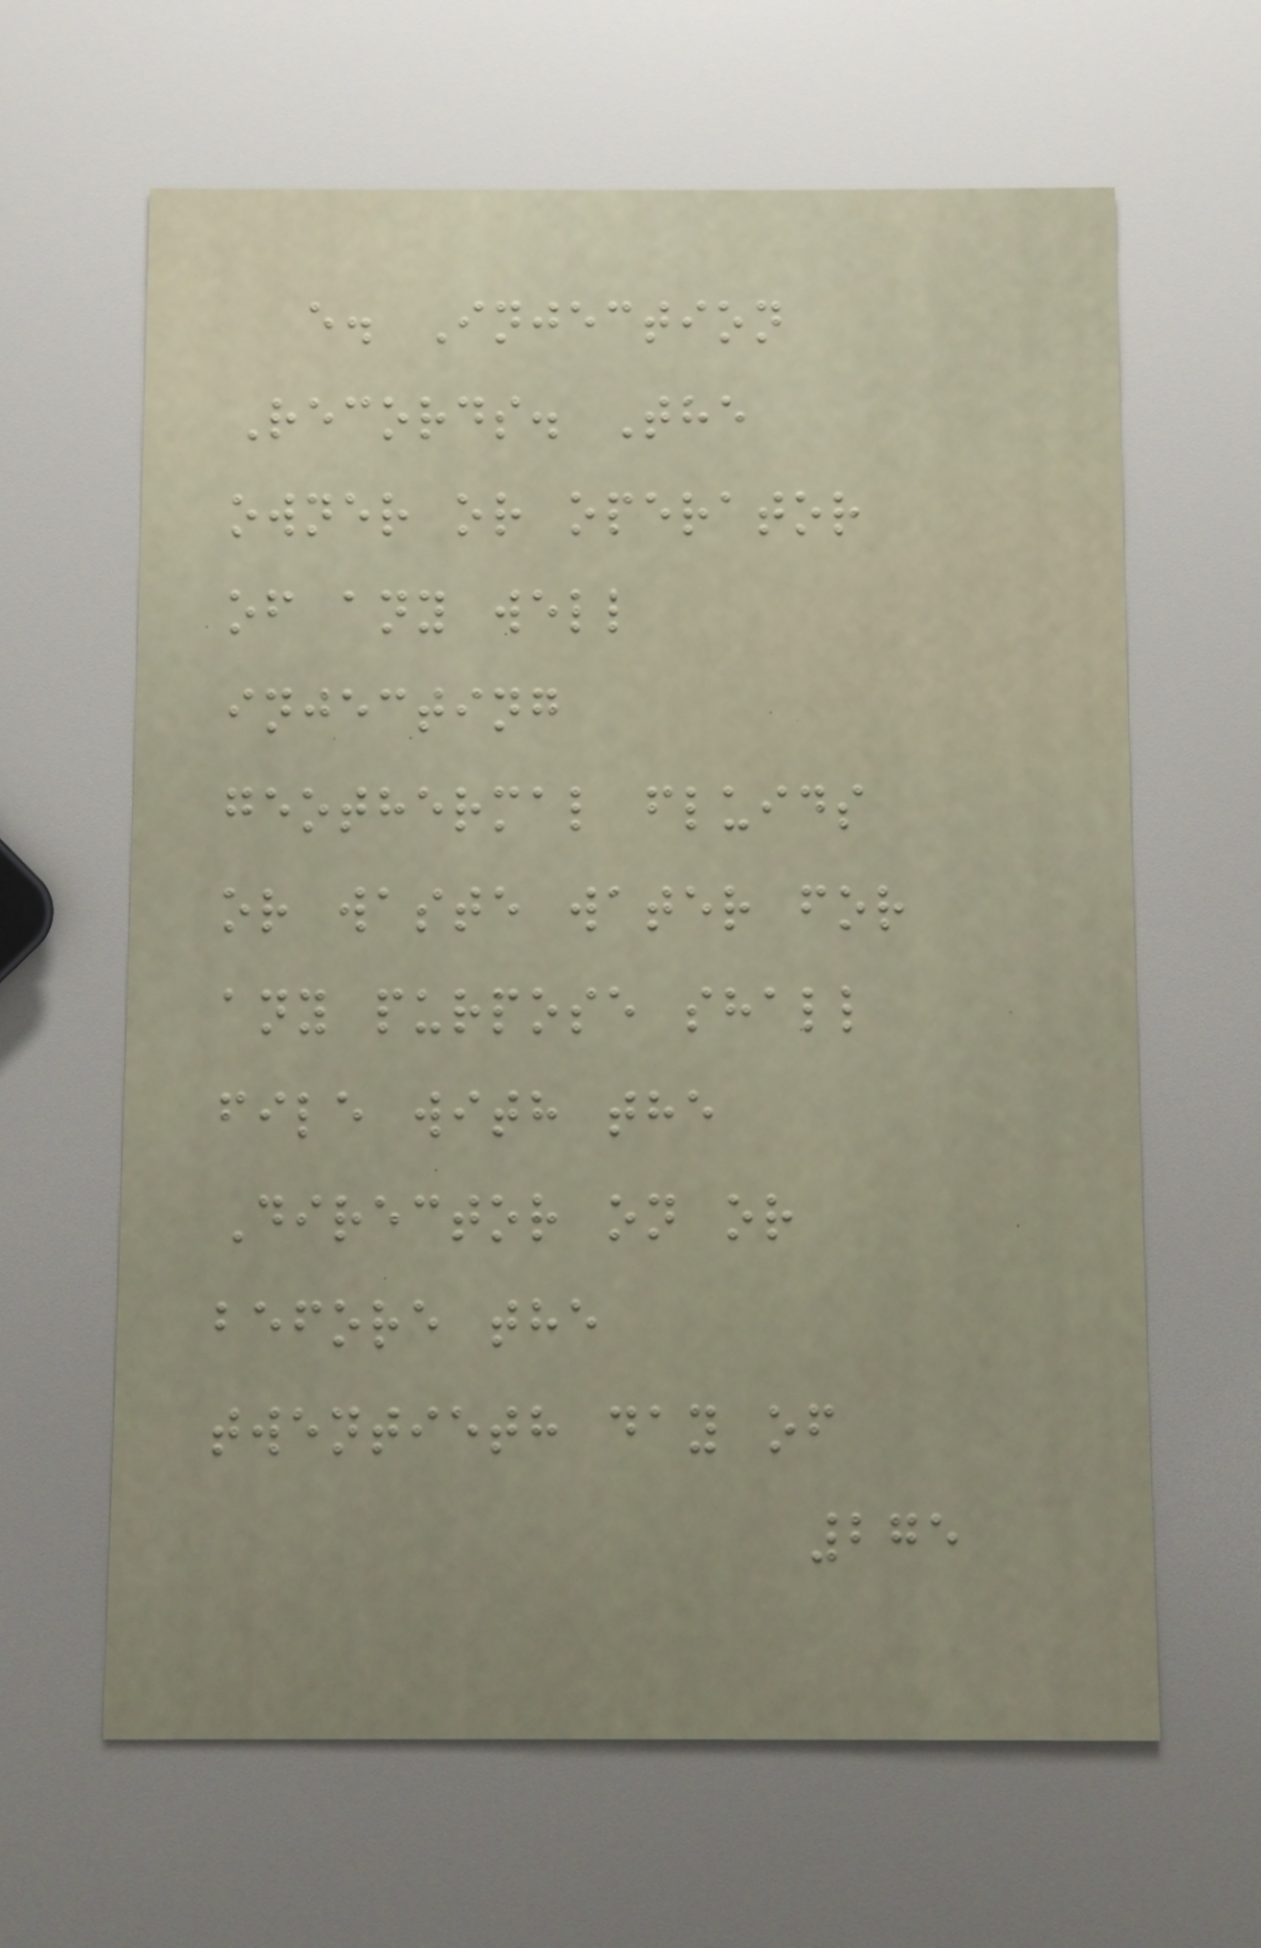e. Injection
Records. The
owner or operator
of any well
injecting
geothermal fluids
or waste water for
any purpose shall
file with the
Director on or
before the
twentieth day of
275
